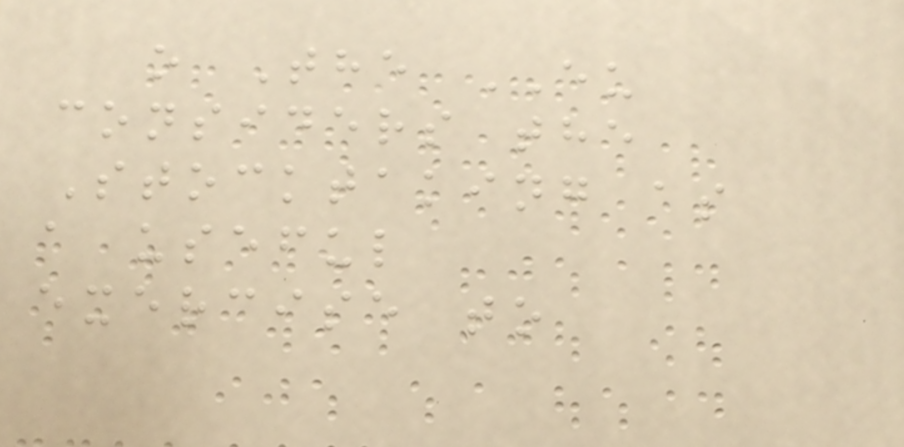o The EU
considers the
Stocktaking as
a useful
exercise to
